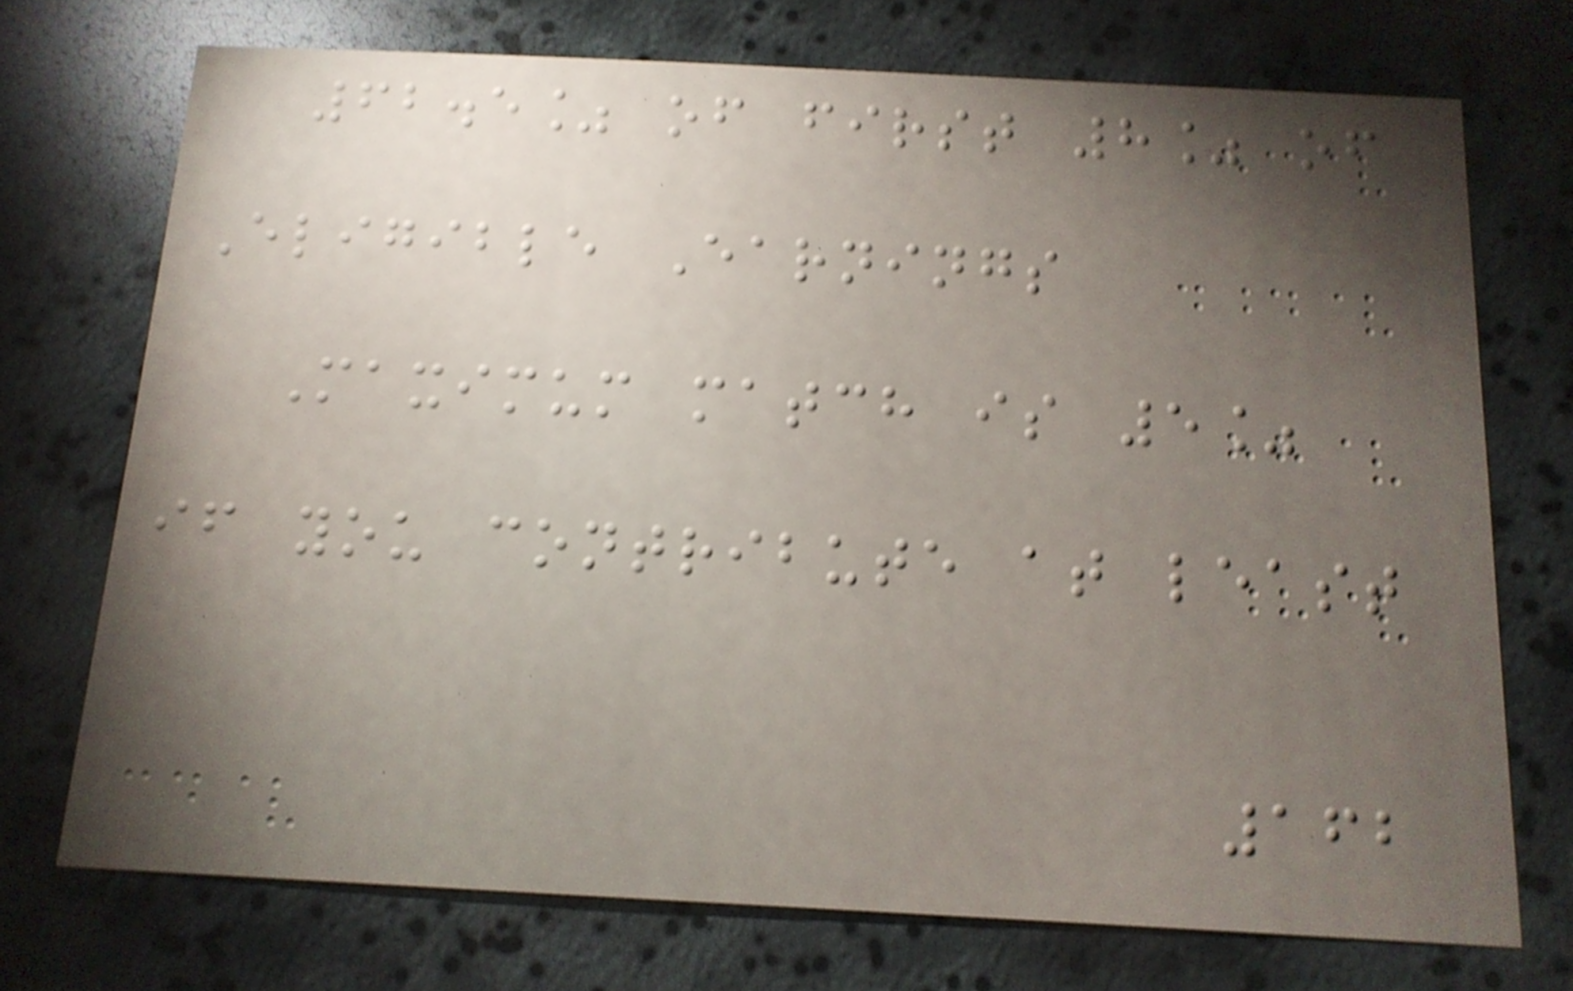62.5% of first 8% of
Eligible Earnings
Maximum match is 5%
if you contribute at least
162
